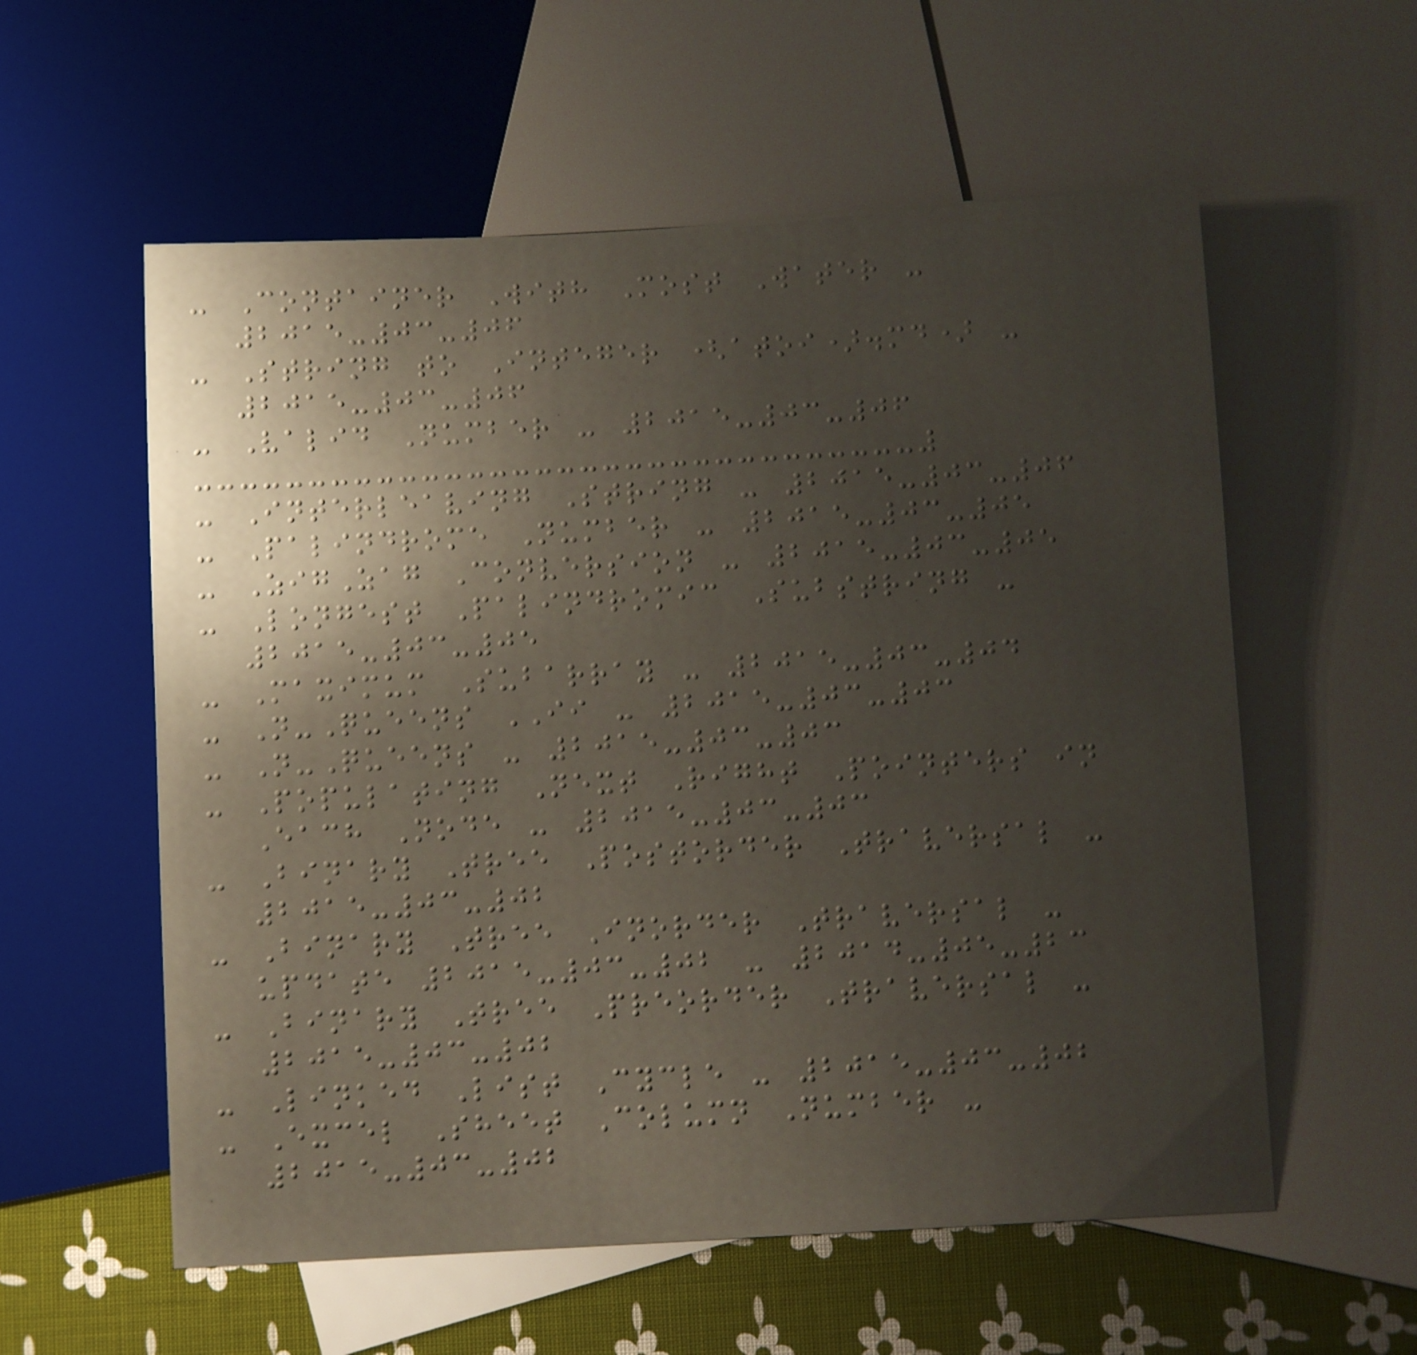- Container With Most Water -
2015-03-06
- String to Integer (atoi).md) -
2015-03-06
- Valid Number - 2015-03-06
- Interleaving String - 2015-03-06
- Palindrome Number - 2015-03-05
- ZigZag Conversion - 2015-03-05
- Longest Palindromic Substring -
2015-03-05
- Maximum Subarray - 2015-03-04
- N-Queens II - 2015-03-03
- N-Queens - 2015-03-03
- Populating Next Right Pointers in
Each Node - 2015-03-03
- Binary Tree Postorder Traversal -
2015-03-02
- Binary Tree Inorder Traversal -
update 2015-03-02 - 2014-05-23
- Binary Tree Preorder Traversal -
2015-03-02
- Linked List Cycle - 2015-03-02
- Excel Sheet Column Number -
2015-03-02
